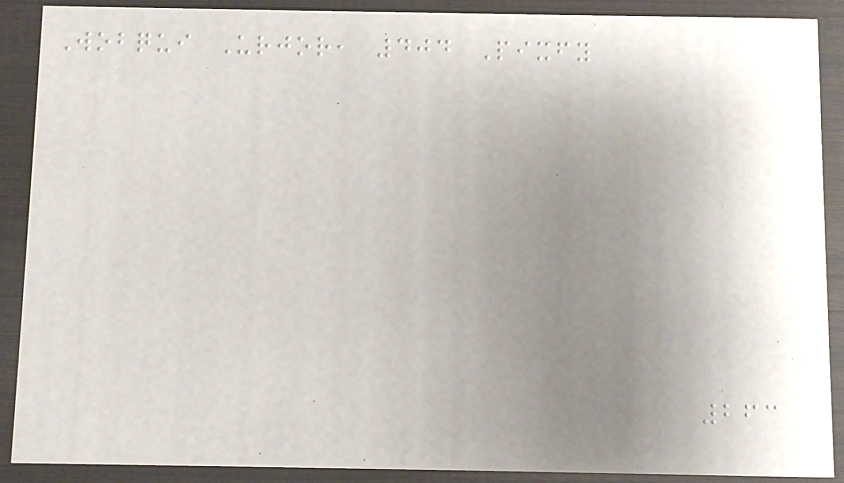Wobqui Urjor, 404 Pixfy
263
